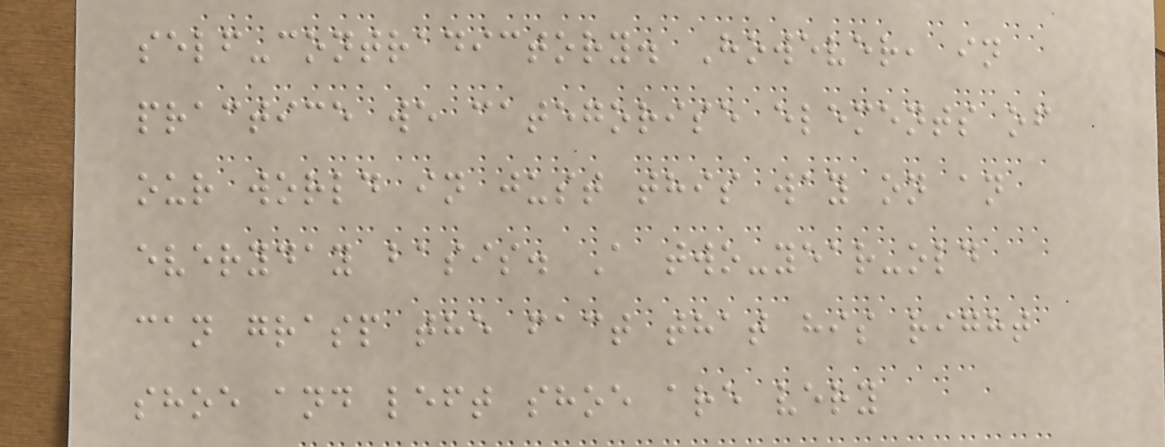self-contradictory. However, in
practice we categorise elements of
our world in just this way on an
everyday basis. A two-year-old
can grasp the fact that his right
shoe and left shoe are very
